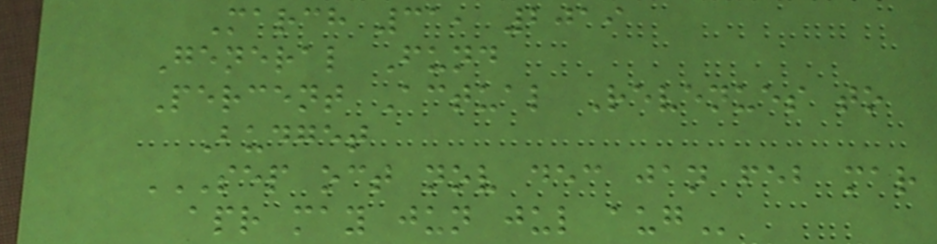March 31, 2019
General Fund
Percent Actual Revenues to
Budget
SEP OCT NOV DEC JAN FEB MAR
APR MAY JUN JUL AUG
